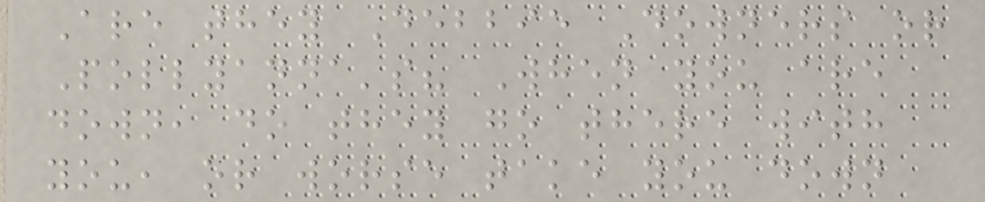Are they Debbie Downers or
Pollyanna's? When you are
down, do they go there with
you, or worse take you down
